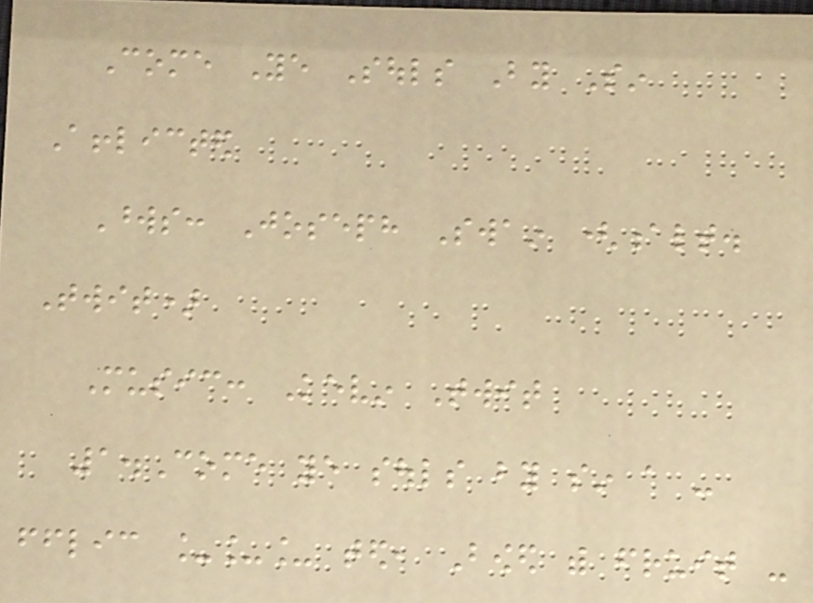Come Ye Souls By Sin
Afflicted
Words: Joseph Swain (alt.
Twit)
Music: Kevin Twit
1.Come ye souls by sin a -
fflic ___ ted, Bowed with fruit -
